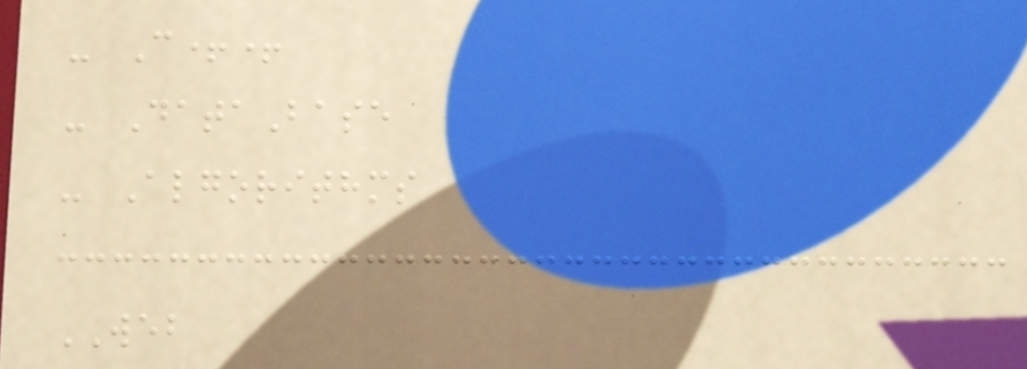- C++
- DataBase
- Algorithms
WEB
